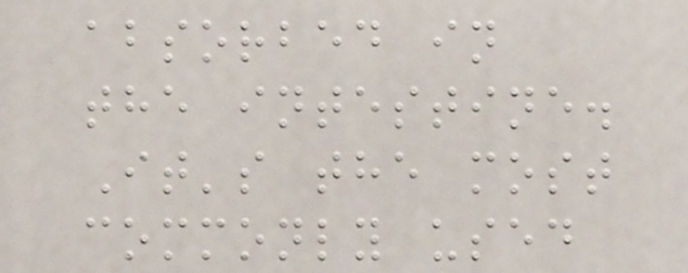absorbed in
the intestine.
It's the most
commonly used
